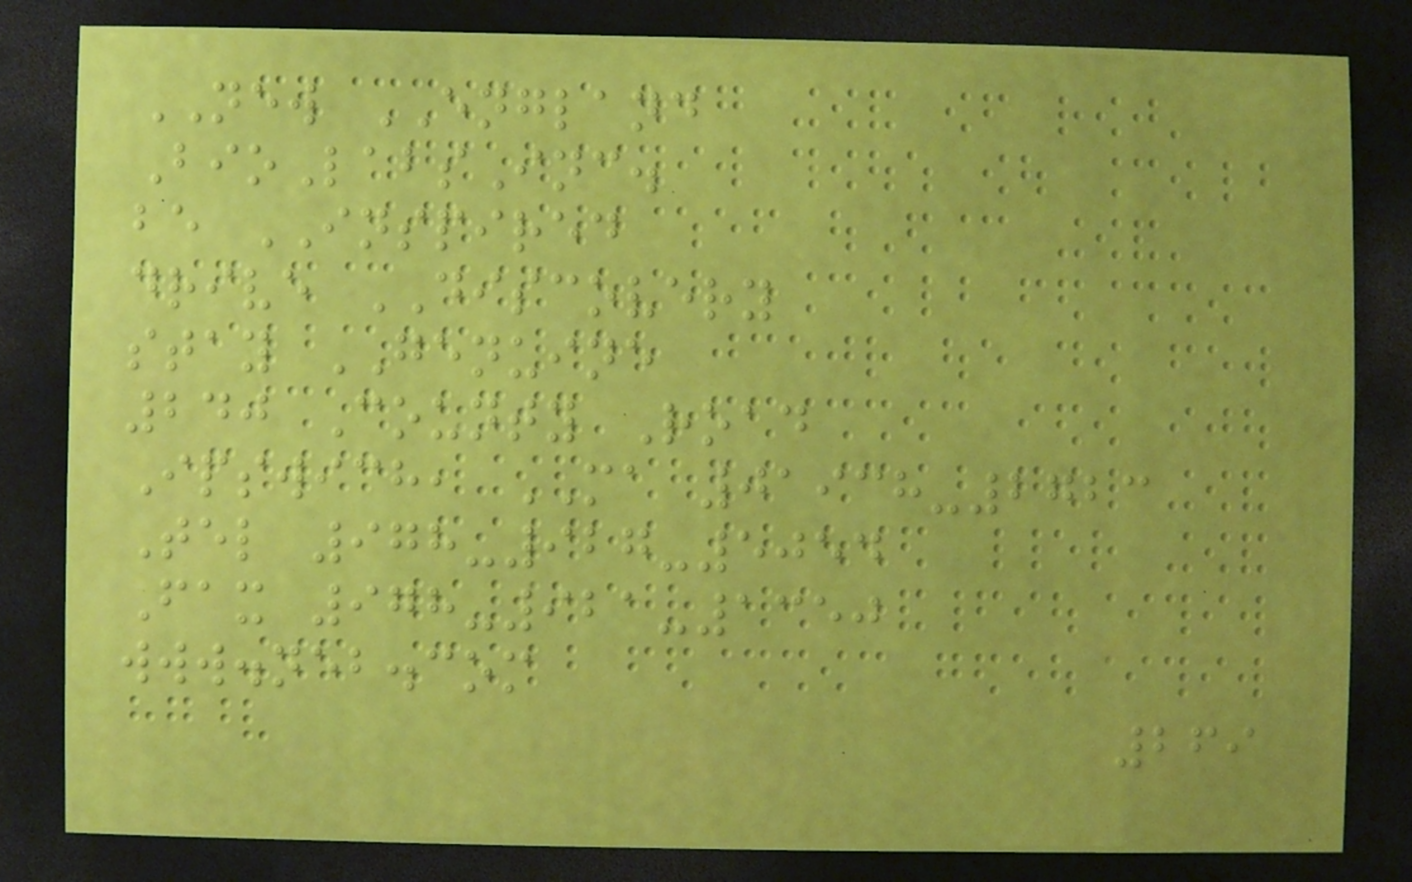NEW ENGLAND
BioLabsInc.
be INSPIRED
drive DISCOVERY
stay GENUINE
240 County Road
Ipswich, MA 01938-2723
Tel 978-927-5054
Fax 978-921-1350
www.neb.com
269
